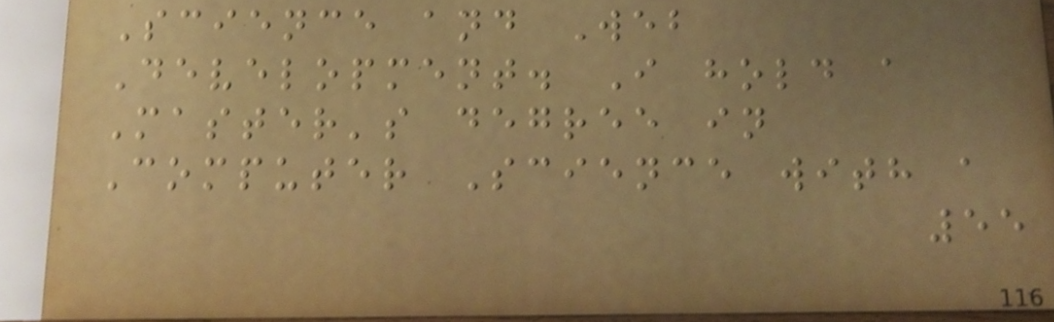Science and Web
Development. I hold a
Master's degree in
Computer Science with a
55
